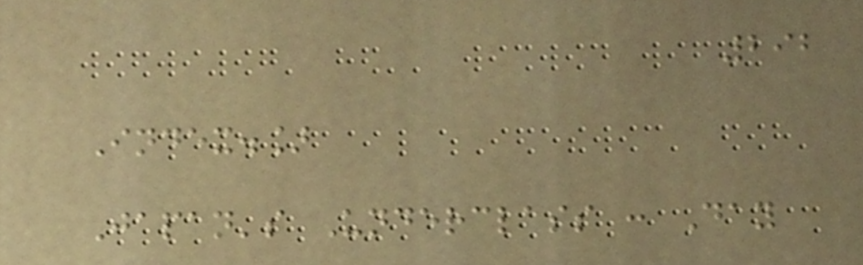292
Index.]
Japan's Underclass : Day
